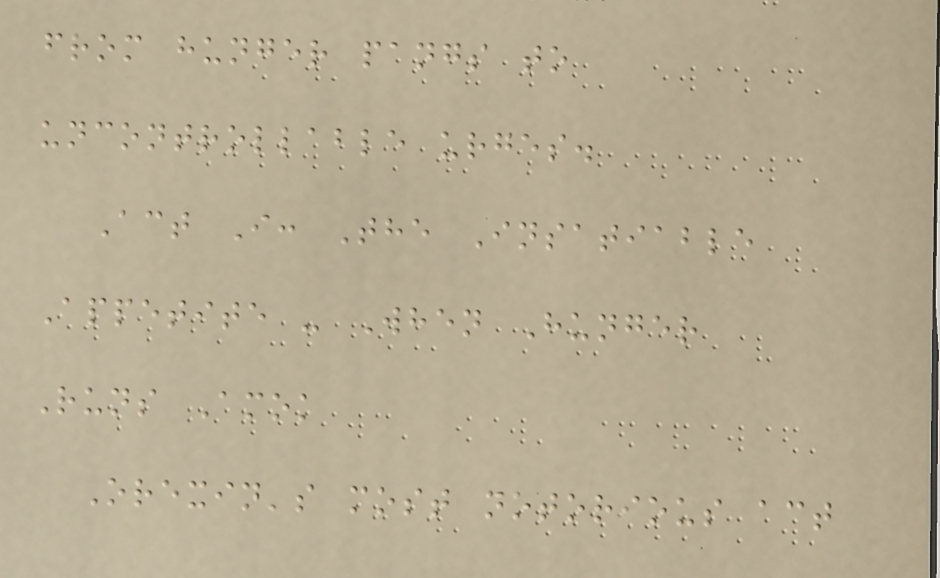from hunger pangs to
uncontrollable urges.
Act I: The Insatiable
Appetite - When Hunger
Runs Amok
Orexin's most notorious act
